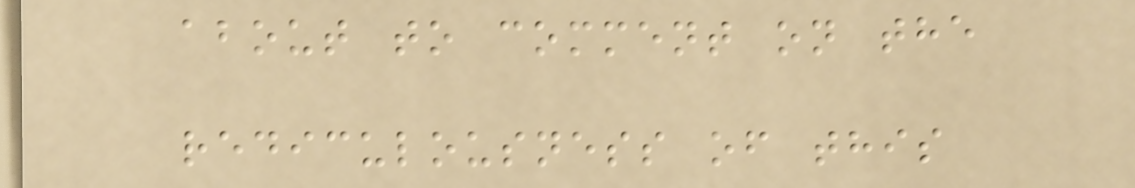about to comment on the
rediculousness of this
